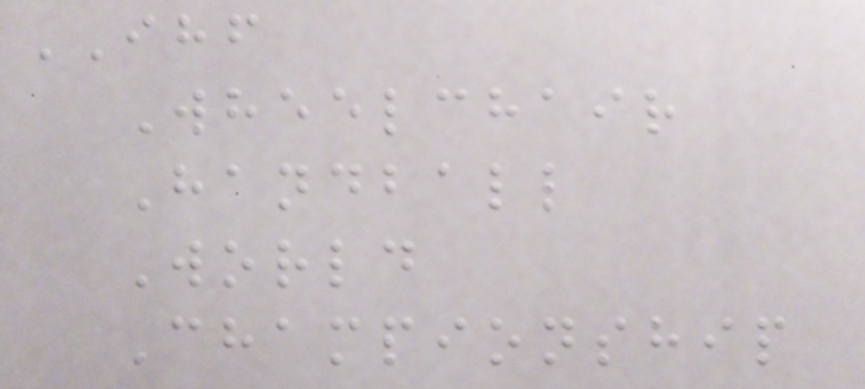IHF
Wheelchair
Handball
World
Championship
